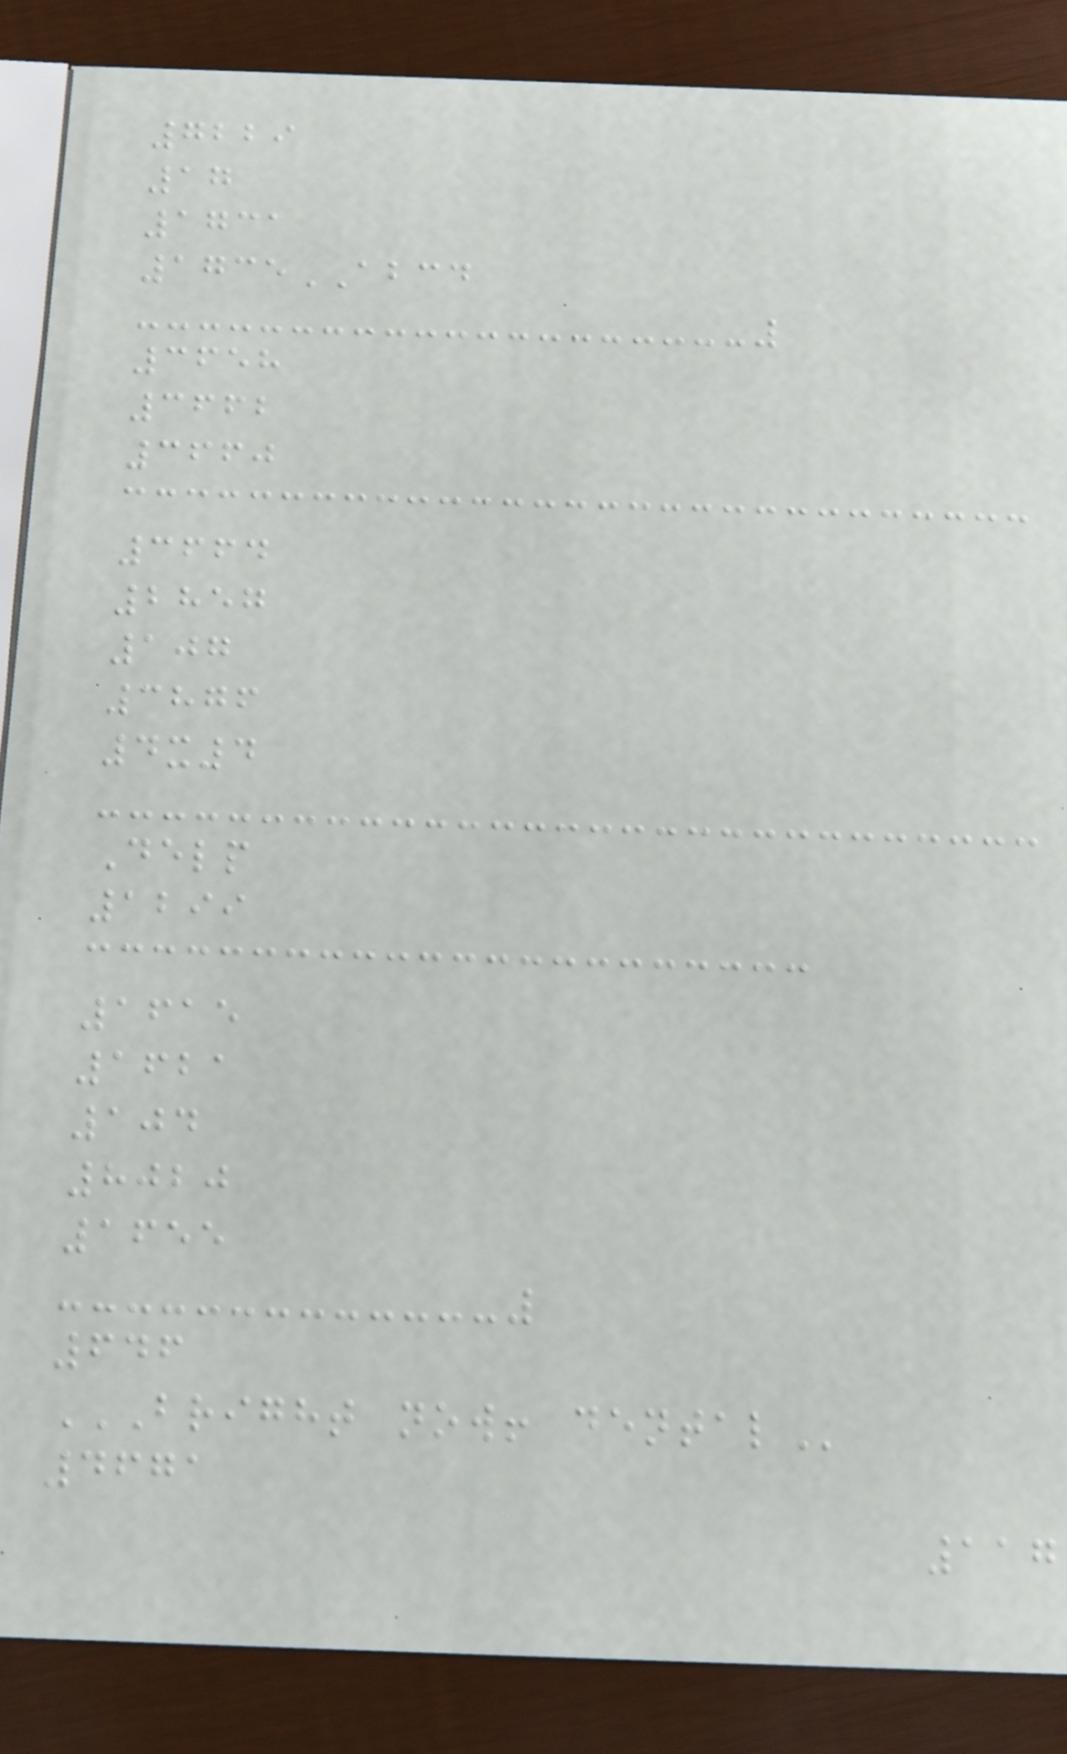7229
17
1731
1735ABCD
3658
3662
3660
3664
2857
107
3876
4x4
Delp
1299
1615
1621
104
8020
1655
646
BRIGHT NOW! DENTAL
4671
117
